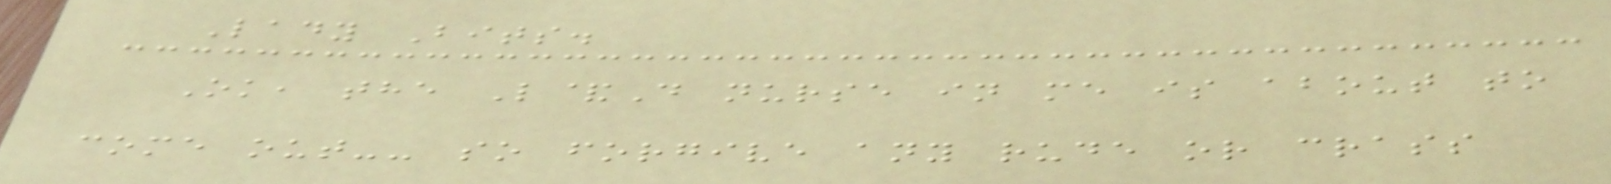Lady Bits.
Ok, the L&D nurse in me is about to
come out-- so forgive any rude or crass
